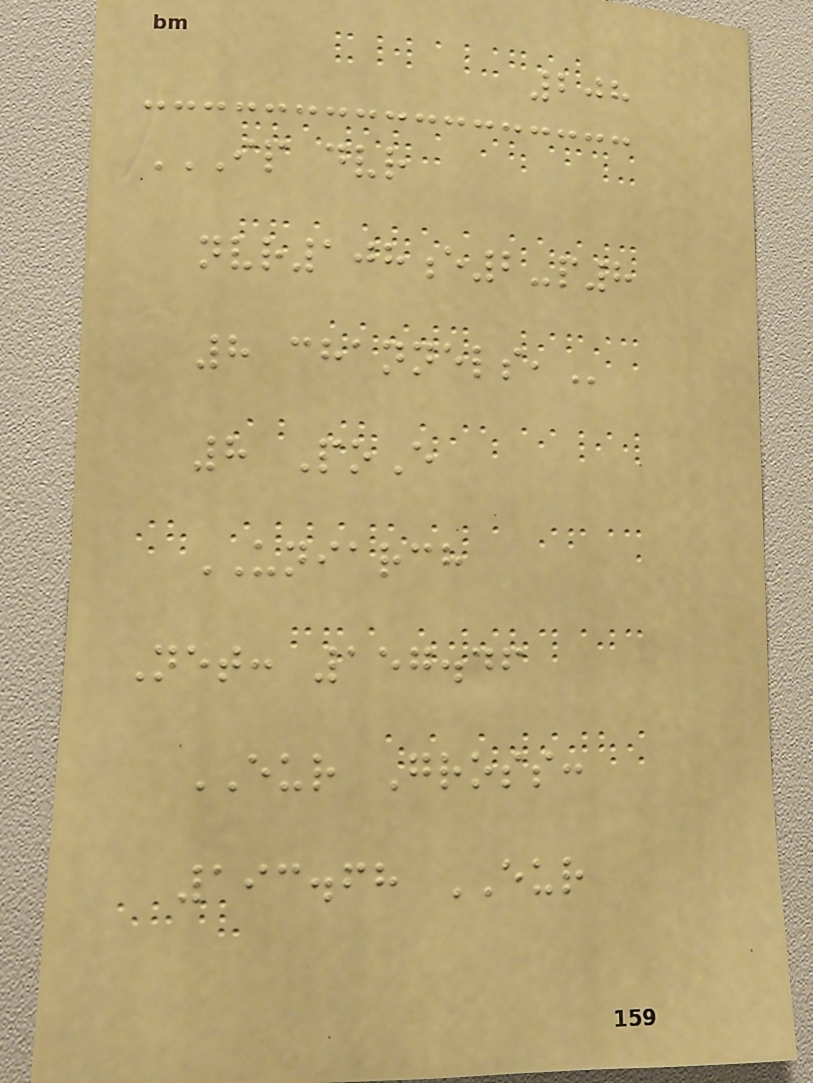208
IP DVR
NVR108E2-P8
8 CHANNELS,
8 PoE
UNIARCH
Net: 157.46
EUR Gross:
193.68 EUR
